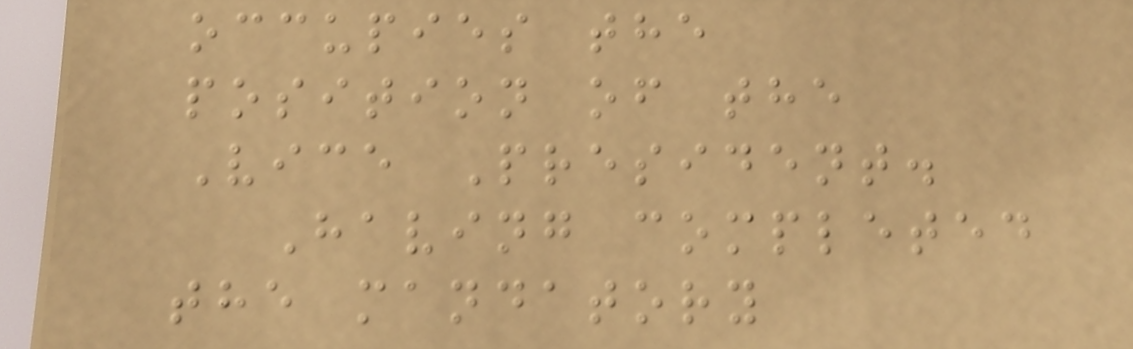occupies the
position of the
Vice President.
Having completed
the mandatory
